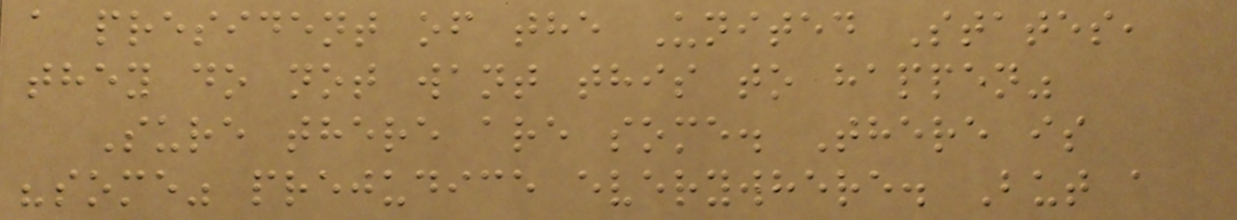a president of the United States,
they do not want this to happen"
Sure there are some. There is
"some" prejudice everywhere. But a
